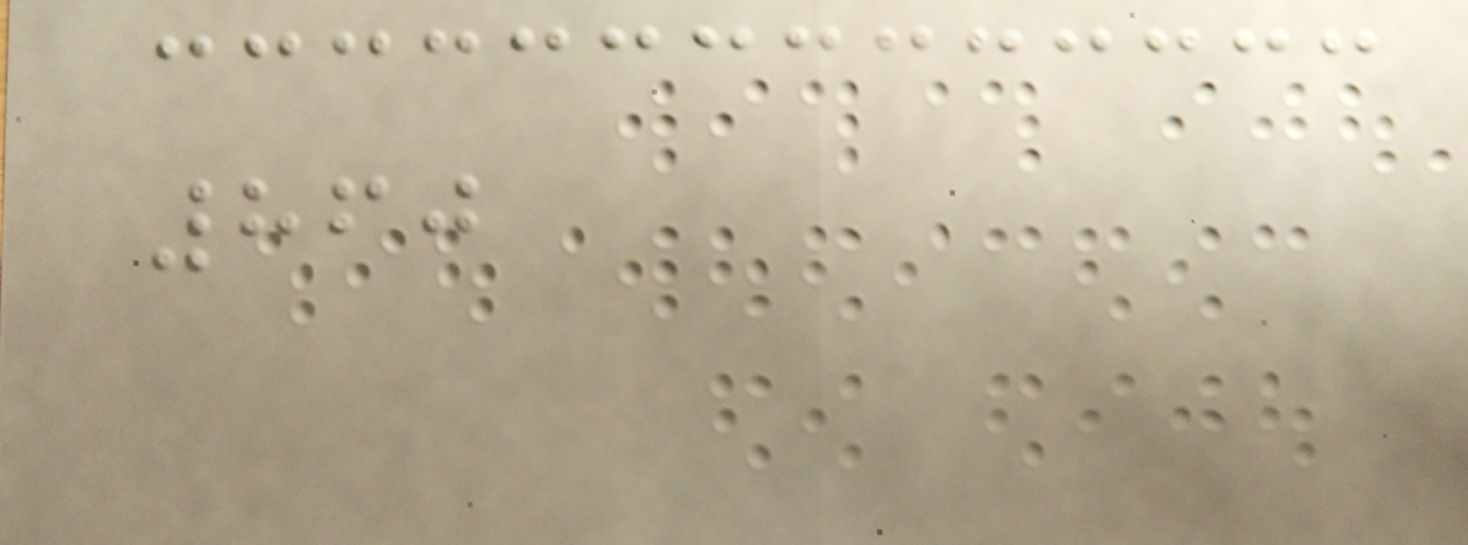860
